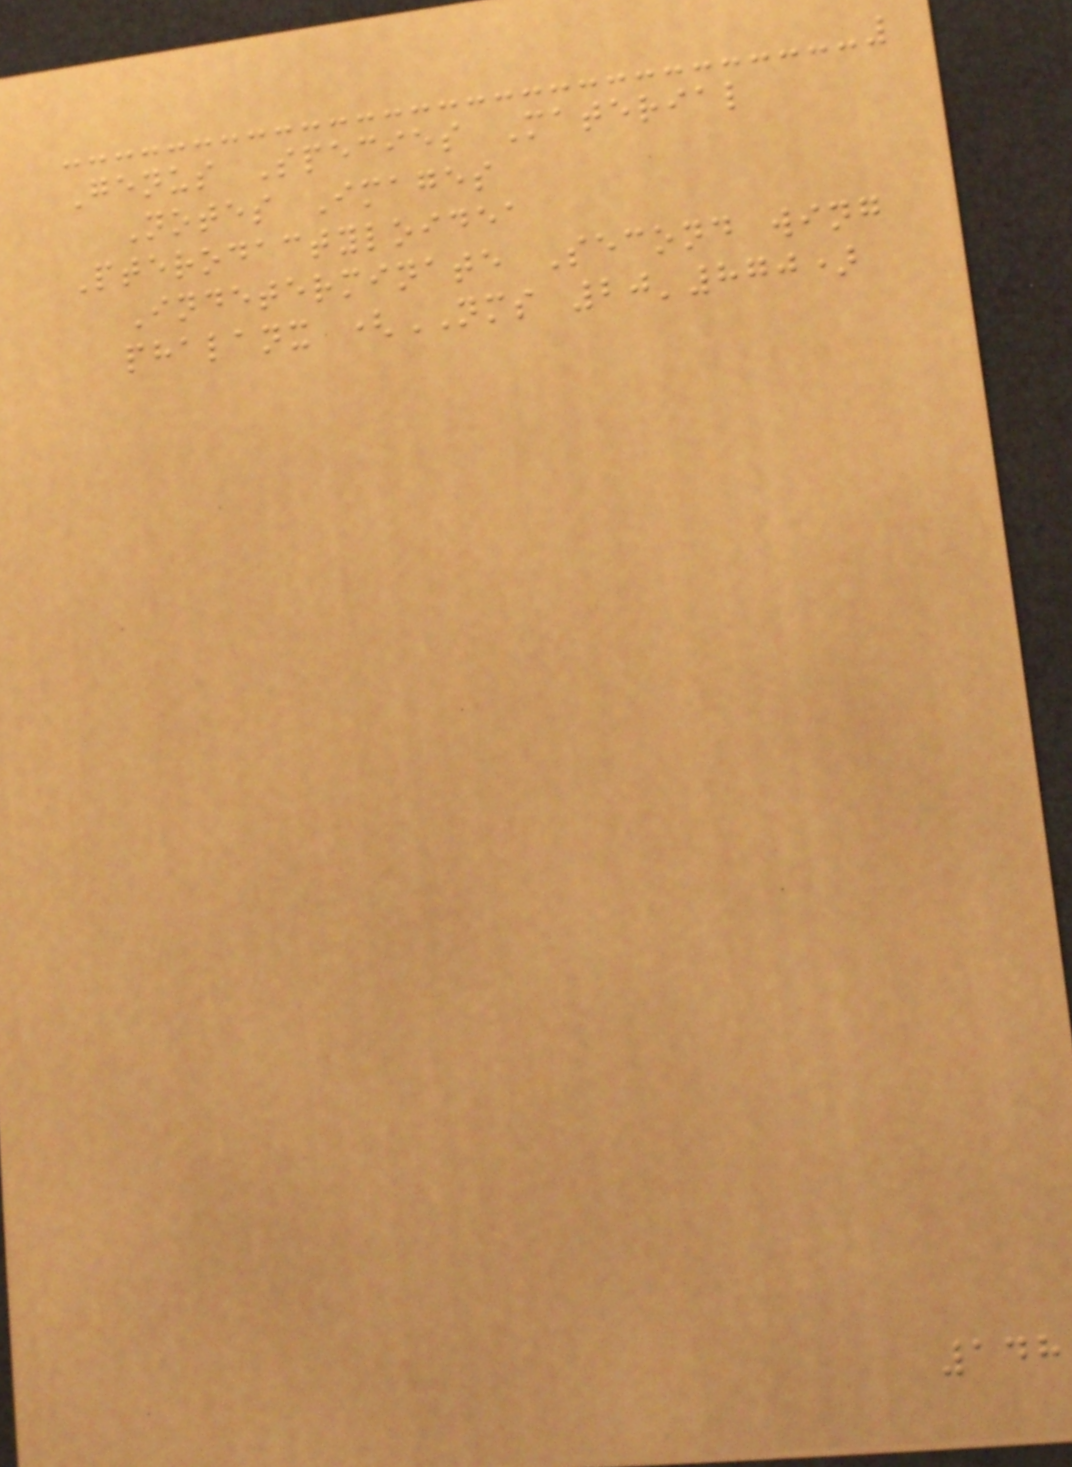Genus Species Material
Notes Images
Pterodactyloidea
Indeterminate Second wing
phalanx (NMS 20'870)
148
